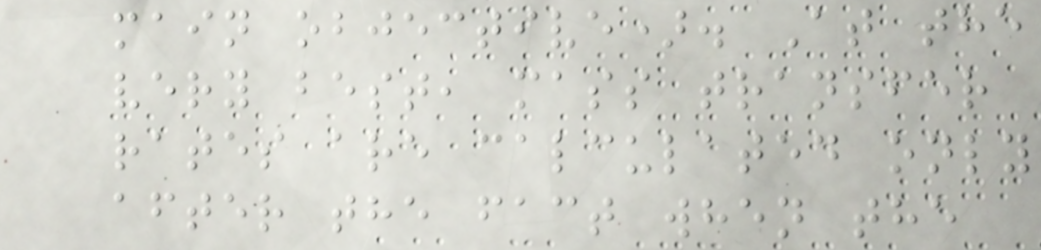main objective). At the
very best, mass transfer
rates are calculated only
after the fact when the
